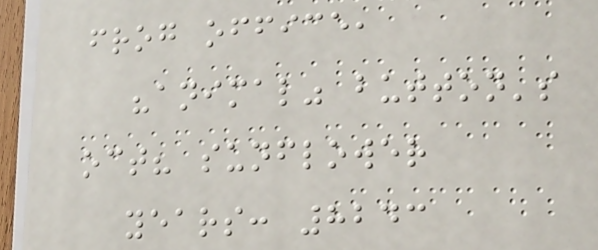frog office,
"animal" button's
oct? sunflower
years: 8243
